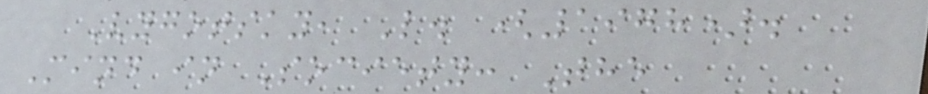Vygotsky, L. (1978).
Mind in Society: The
